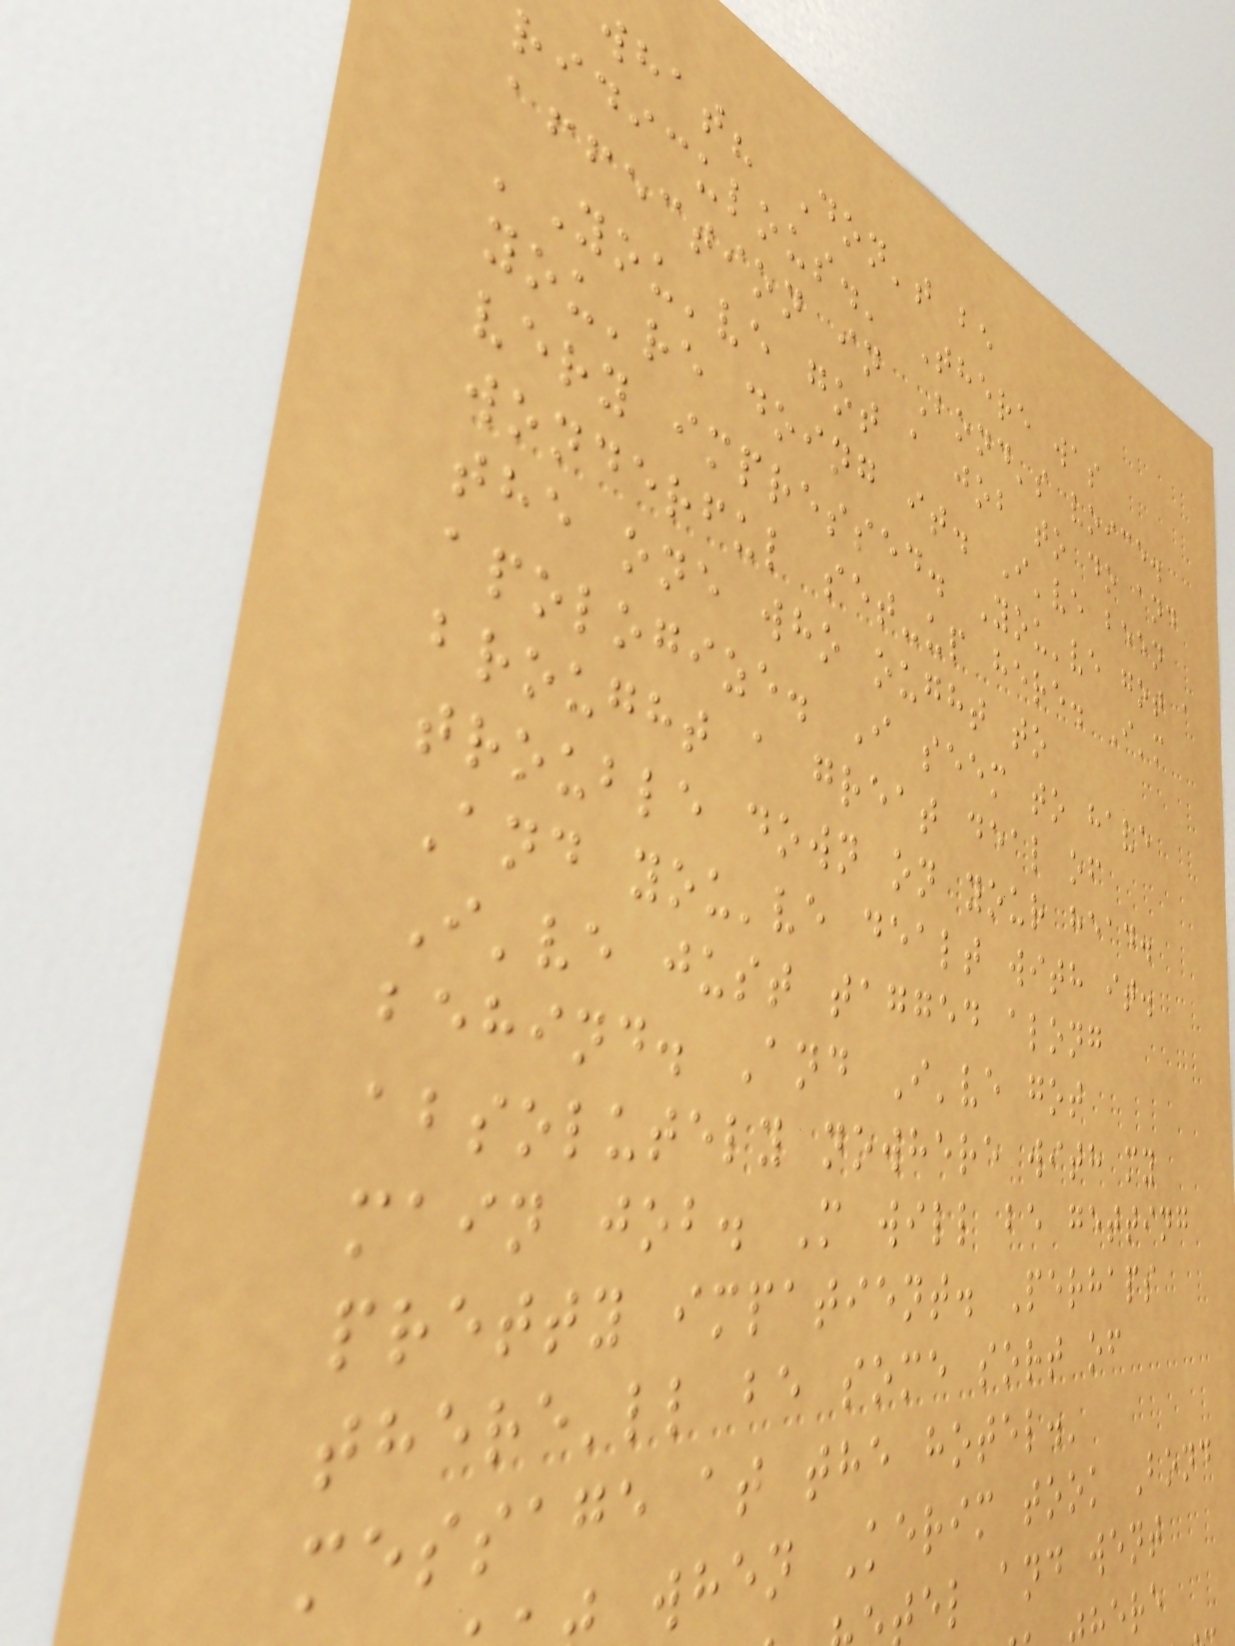what? Don't be
ridiculous.' There was
affection in Bond's voice.
'You've got a job to do and
you're doing it. I've been
very impressed. You've got a
wonderful set-up here. I'm
the one who ought to
apologize. I seem to have
brought a great deal of
trouble down on your head.
And you've dealt with it.
I've just tagged along
behind. And I've got
absolutely nowhere with my
main job. M will be getting
pretty impatient. Perhaps
there'll be some sort of
message at the hotel.'
when Kerim took Bond
el and went
